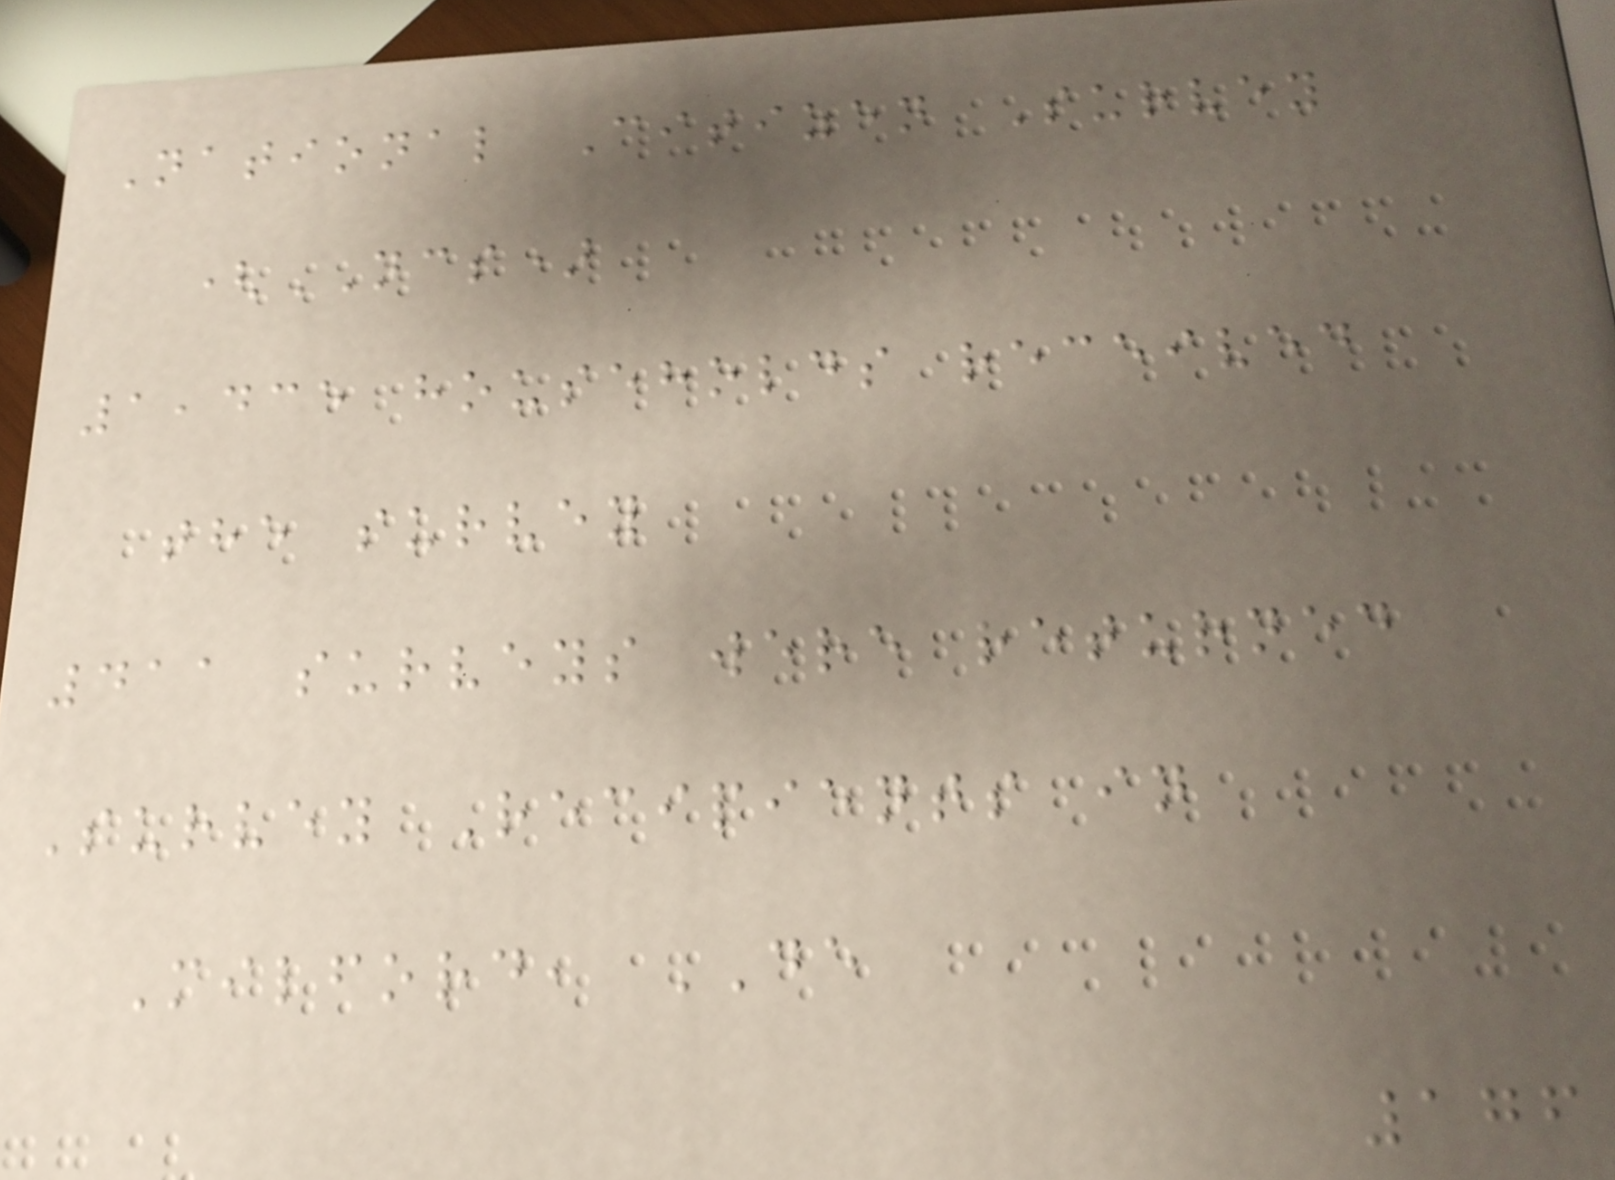National Citizen Survey
(NCS)
1,435 households received
the survey
411 surveys were returned
Survey Recipients in
Milford, DE
176
